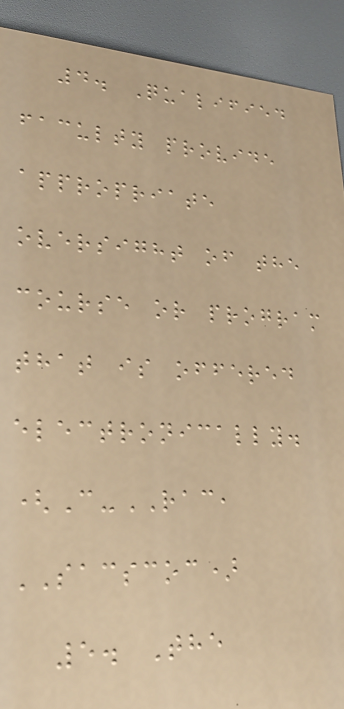4. Qualified
faculty provide
appropriate
oversight of the
course or program
that is offered
electronically.
(C-RAC,
SACSCOC)
5. The
